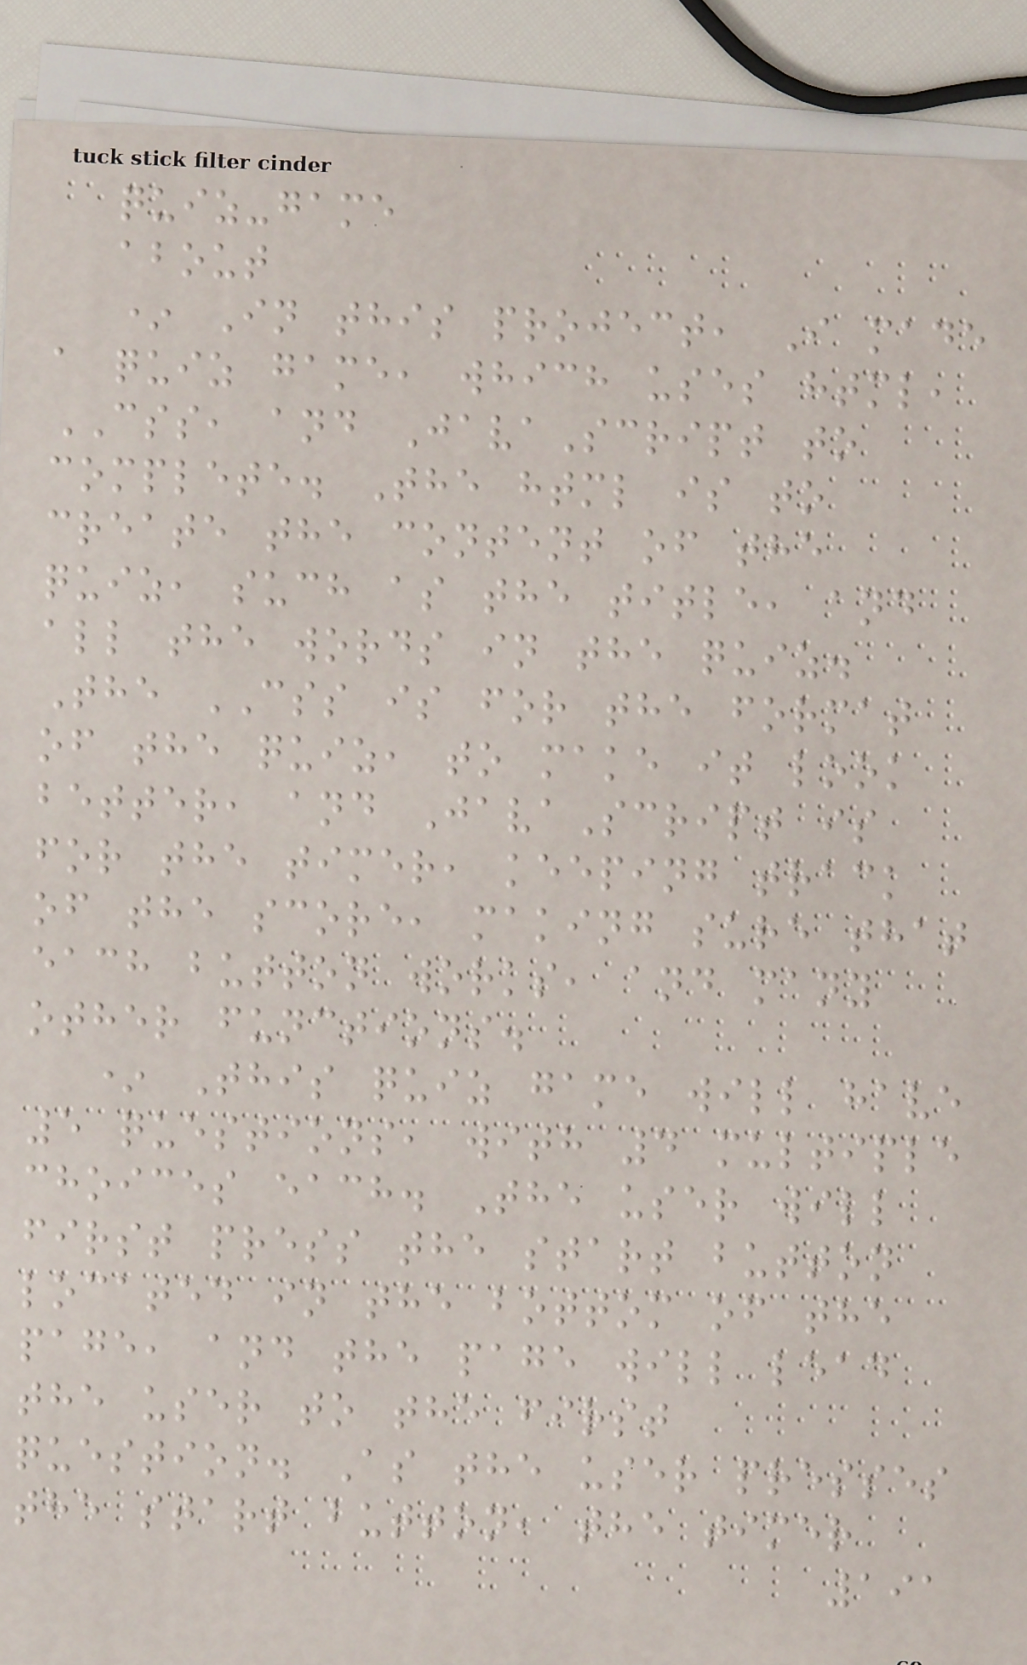quiz-game
about
* In this project, I made
a quiz game, which uses html,
CSS, and JavaScript to
complete. The html is to
create the content of the
quiz, such as the title, and
all the words in the quiz.
The CSS is for the format
of the quiz, to make it look
better, and JavaScript is
for the timer, keeping track
of the score, making sure that
each button works, and many
other functions.
* This quiz game will have
5 questions, with 4 multiple
choices each. The user will
first press the start button
located in the bottom of the
page, and the page will lead
the user to the first
question. As the user presses
the start button, the timer
191
